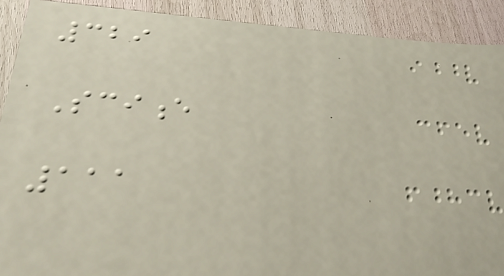329
Science
111
